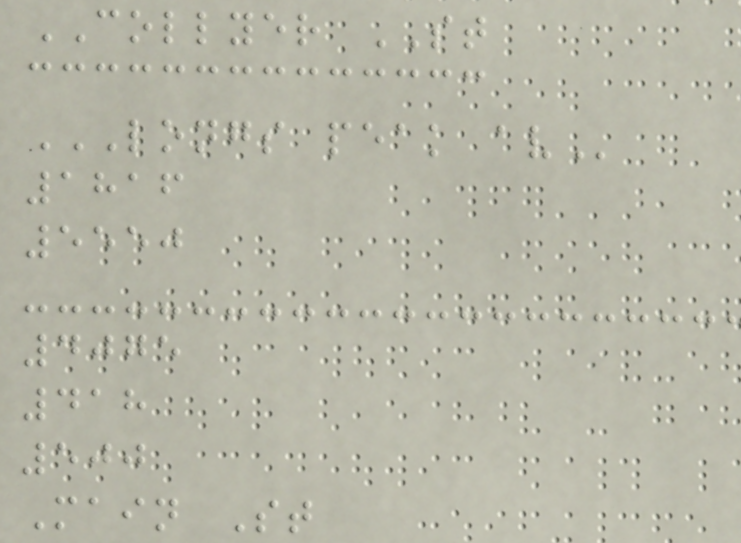COLLYER ST
LONGS PEAK AV
1816
5550
4075
418
500
Main St
